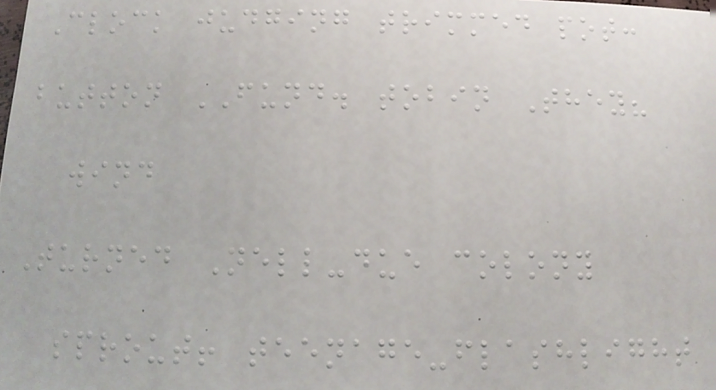Clock judging trimmed pot:
button FUND. tobin They?
wind
Turned Nell-due colony
sprout! teenage-flashlight
